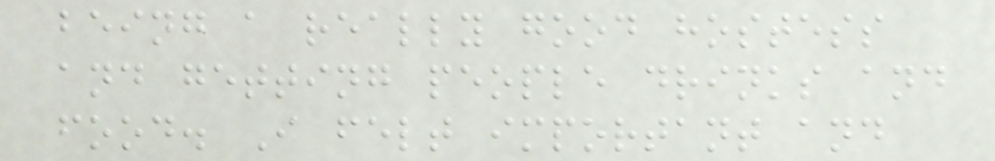being a really good hostess
and getting people drinks and
food. I felt important and
